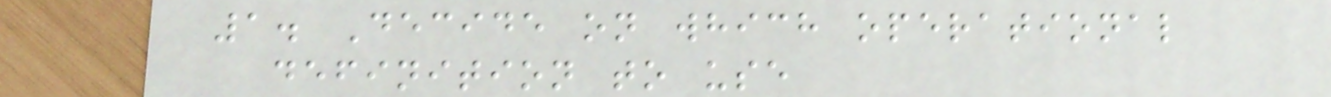1. Decide on which operational
definition to use
